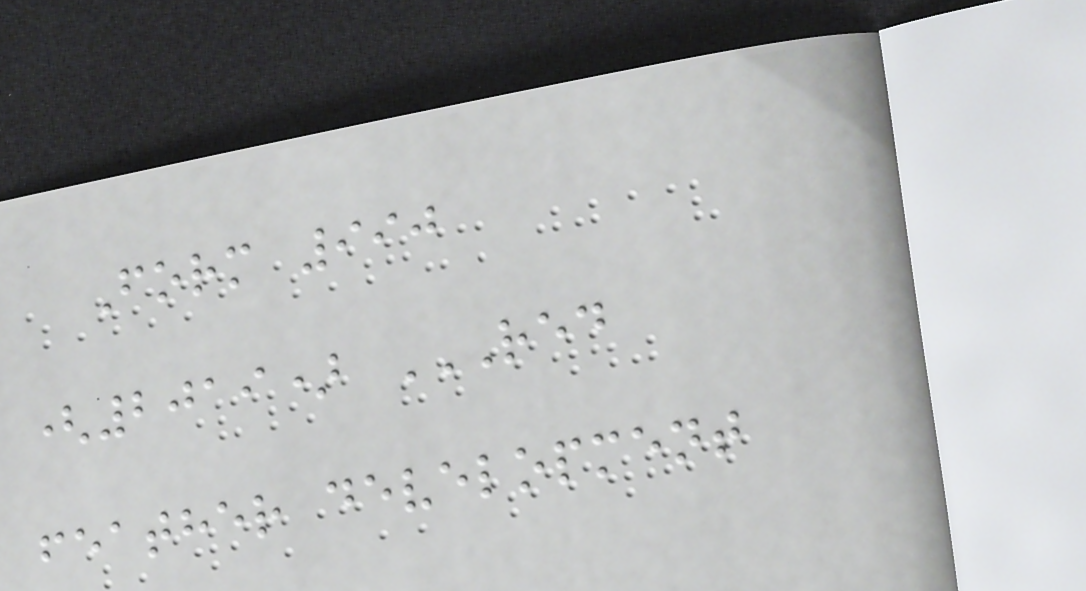Form 990
(2019) RED
FEATHER DEVELOPMENT
